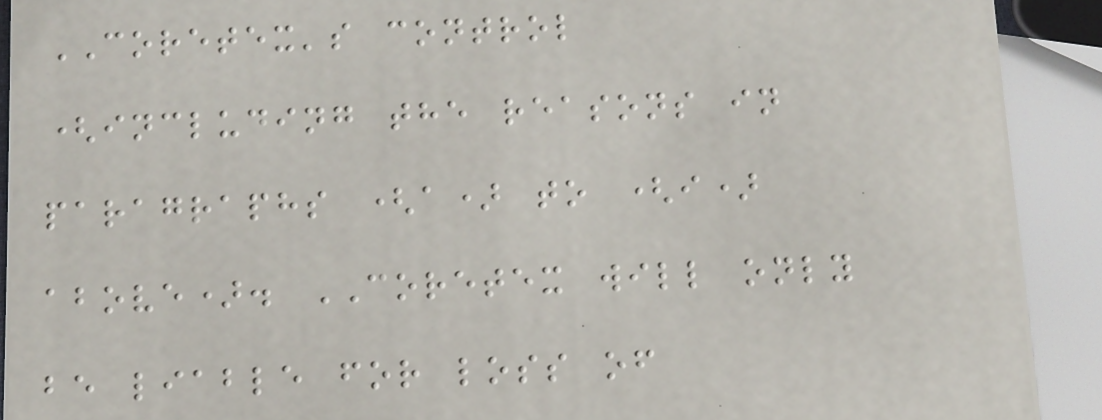CORETEX's control
(including the reasons in
paragraphs (a) to (i)
above). CORETEX will only
be liable for loss of
